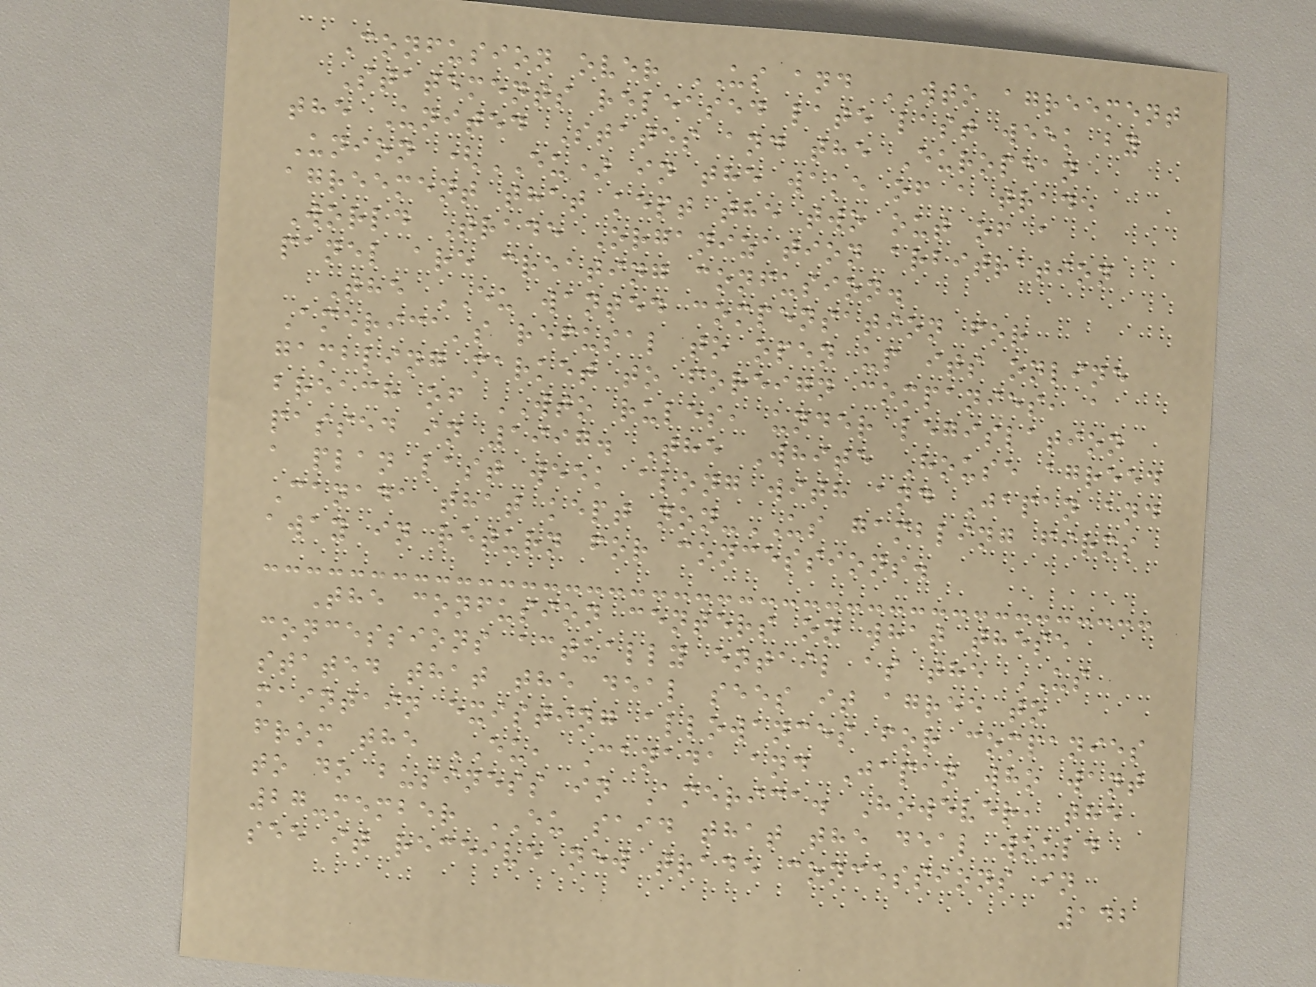Confusion over US and WTO agreement
Statements released late last week by
the United States and the European
Union (EU) in the wake of a trade
agreement that kept the two out of a
World Trade Organization arbitration
panel are creating confusion.
The EU wanted compensation for
America's refusal to open up its online
gambling market to foreign companies, a
breach of WTO rules, under legislation
passed in 1997. The White House agreed
a plan last week along with and Japan and
Canada that kept non-US gambling firms
away in return for concessions.
The confusion centers on what these
concessions actually entail as the US
stated that the deal sees it agree to
maintain existing allowances for companies
from the EU, Canada and Japan who want
to do business in America. However, the
27-member EU said that the deal would
see it receive new trade concessions in
142
